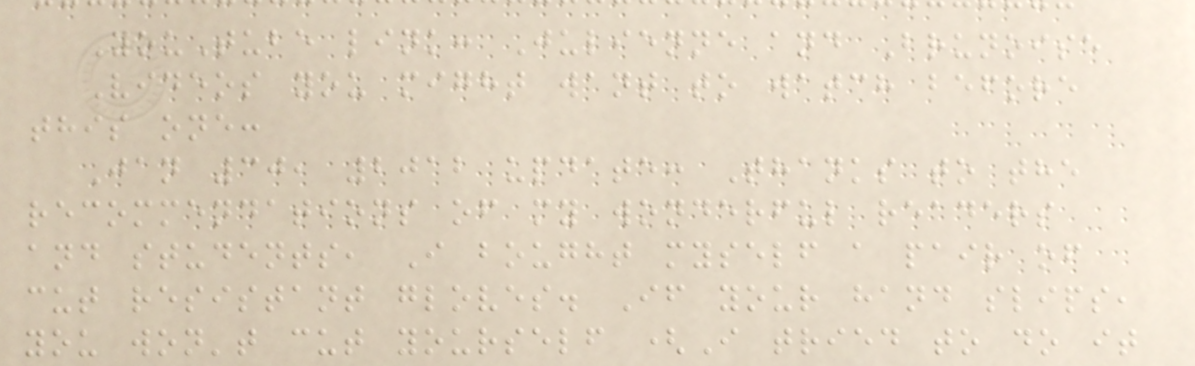YouTube link: Julienne and Brunoise
Videos you might want to watch before
this one:
Jan 30, 2012 update: Thanks to the
recommendations of my wonderful readers
and students, I bought myself a pair of
cut resistant gloves. If your hand slips,
you won't cut yourself (I tried to do it
